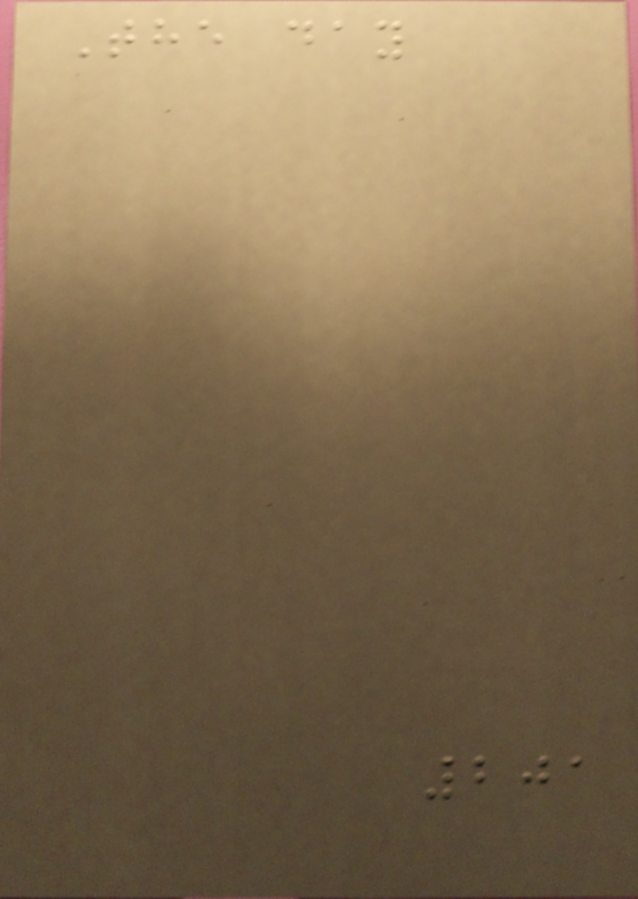The day
201
